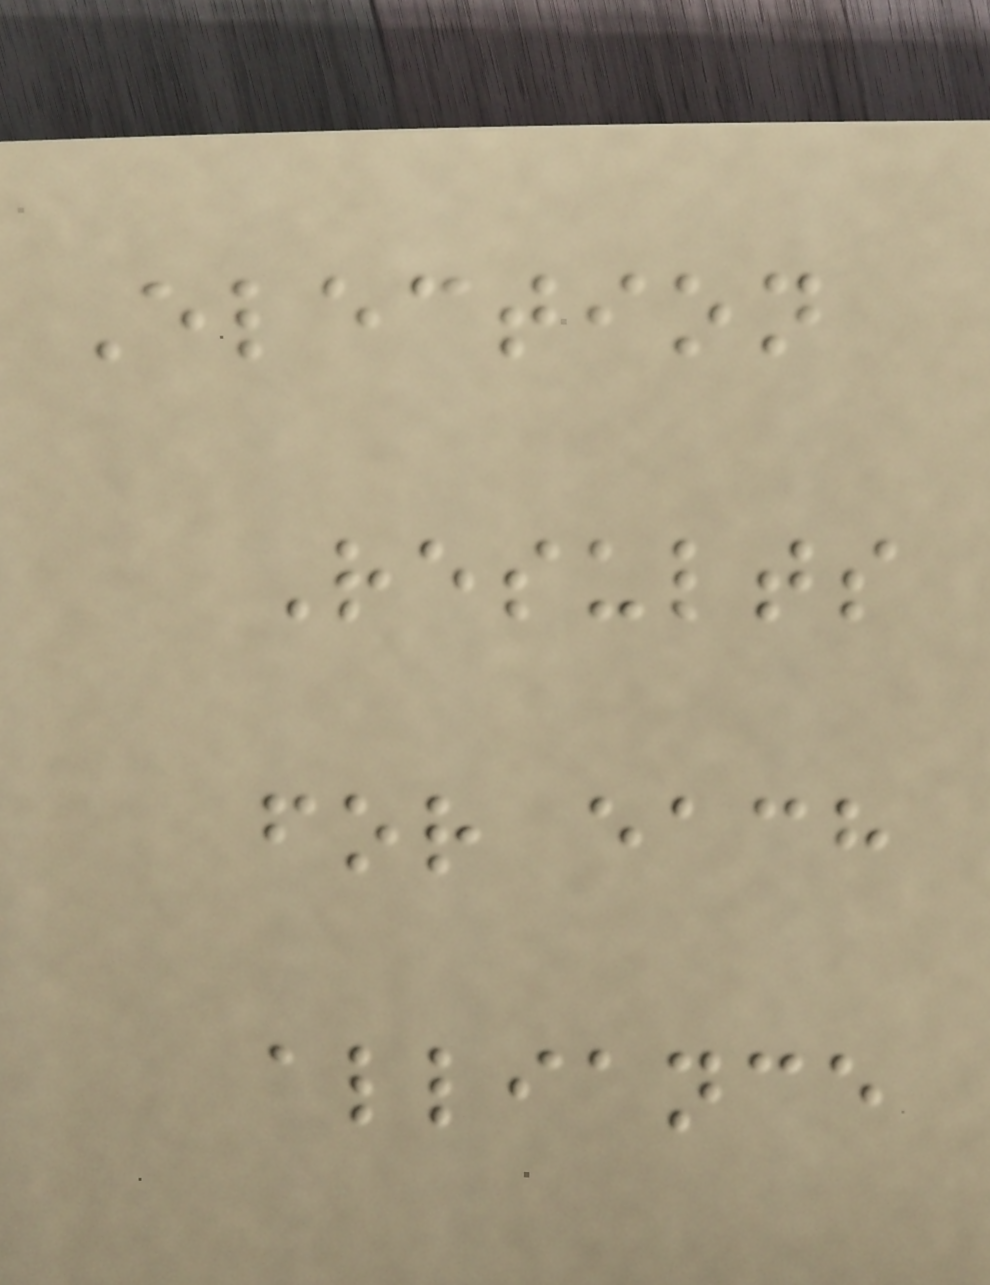Election
Results
for each
alliance
